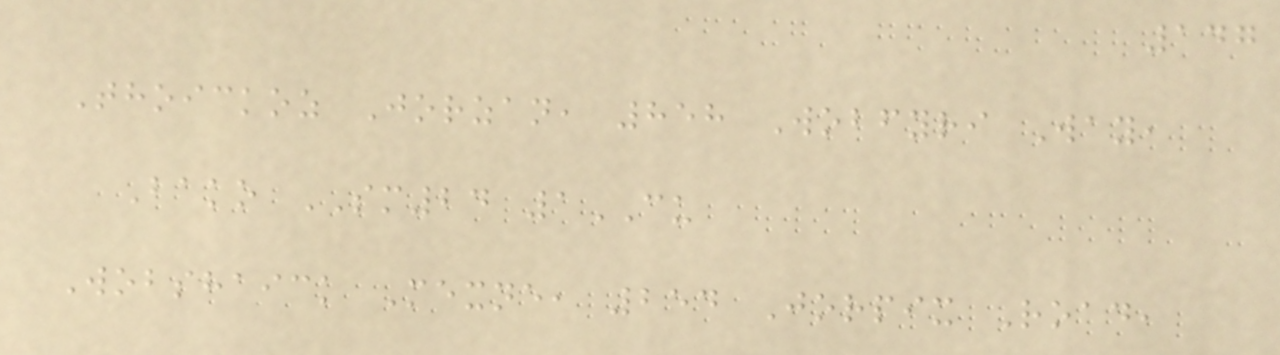147
Thoickoz Jorzan, 858 Wobfyri Way,
Bako SM24 1CU
Wobshaick Mexne, 254 Jorpix Road,
